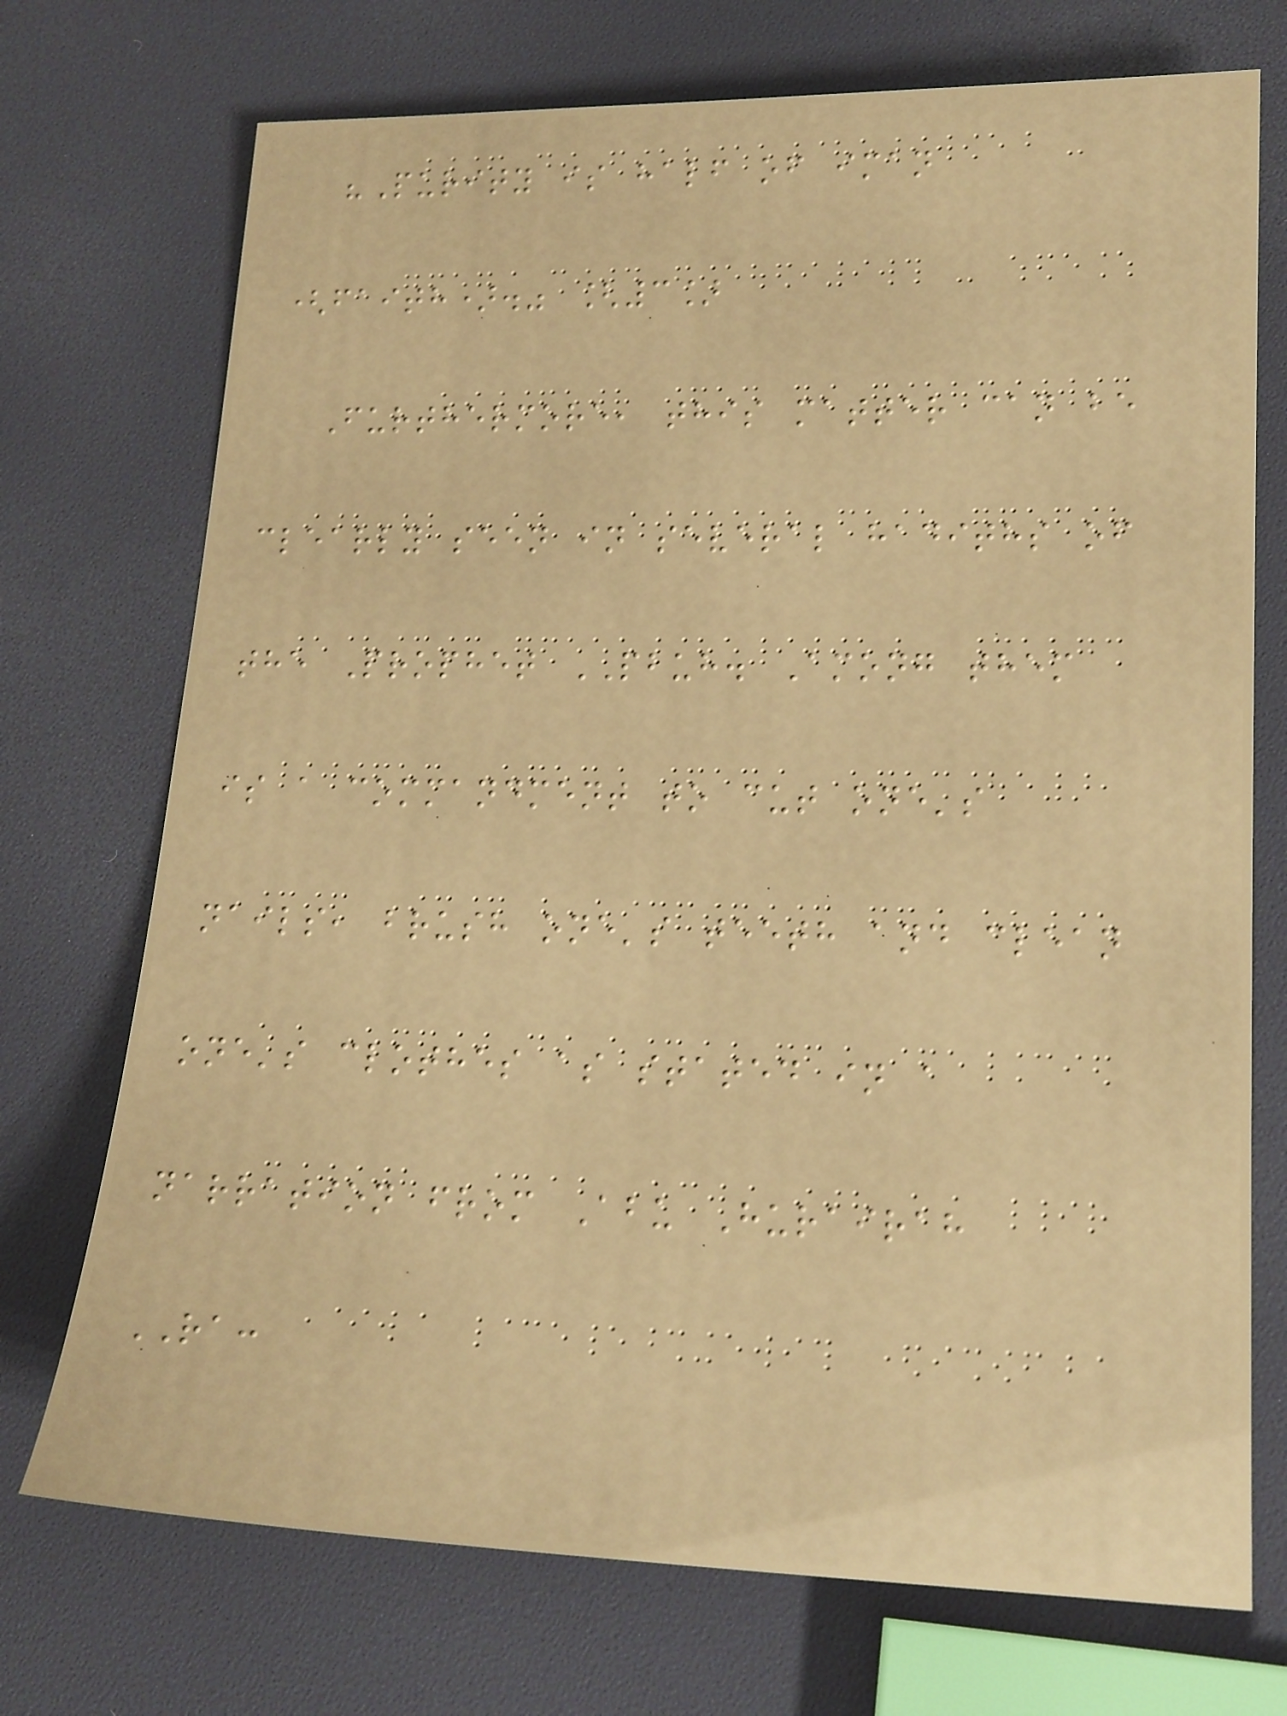"Purity is half of iman
(faith)." [3]
Furthermore, this matter can be
clearly seen in several hadiths of
the Prophet PBUH. Among them
is a commandment to cut one's
nails, brush one's teeth and clean
one's clothes as stated in a
narration from Abu Hurairah
RA:
